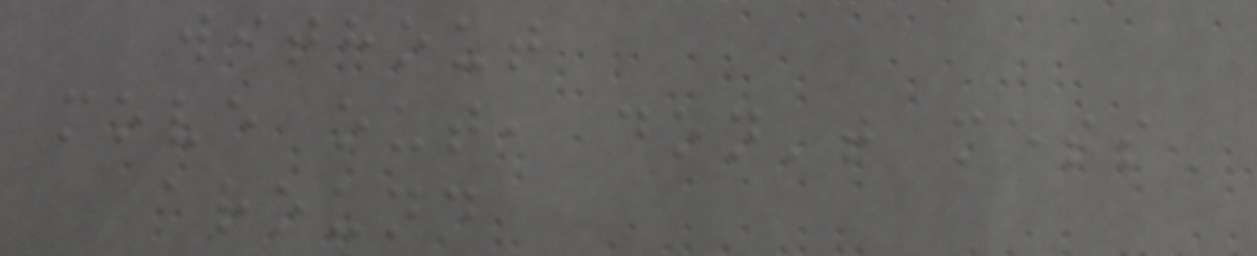without
move out, don't mess
around
